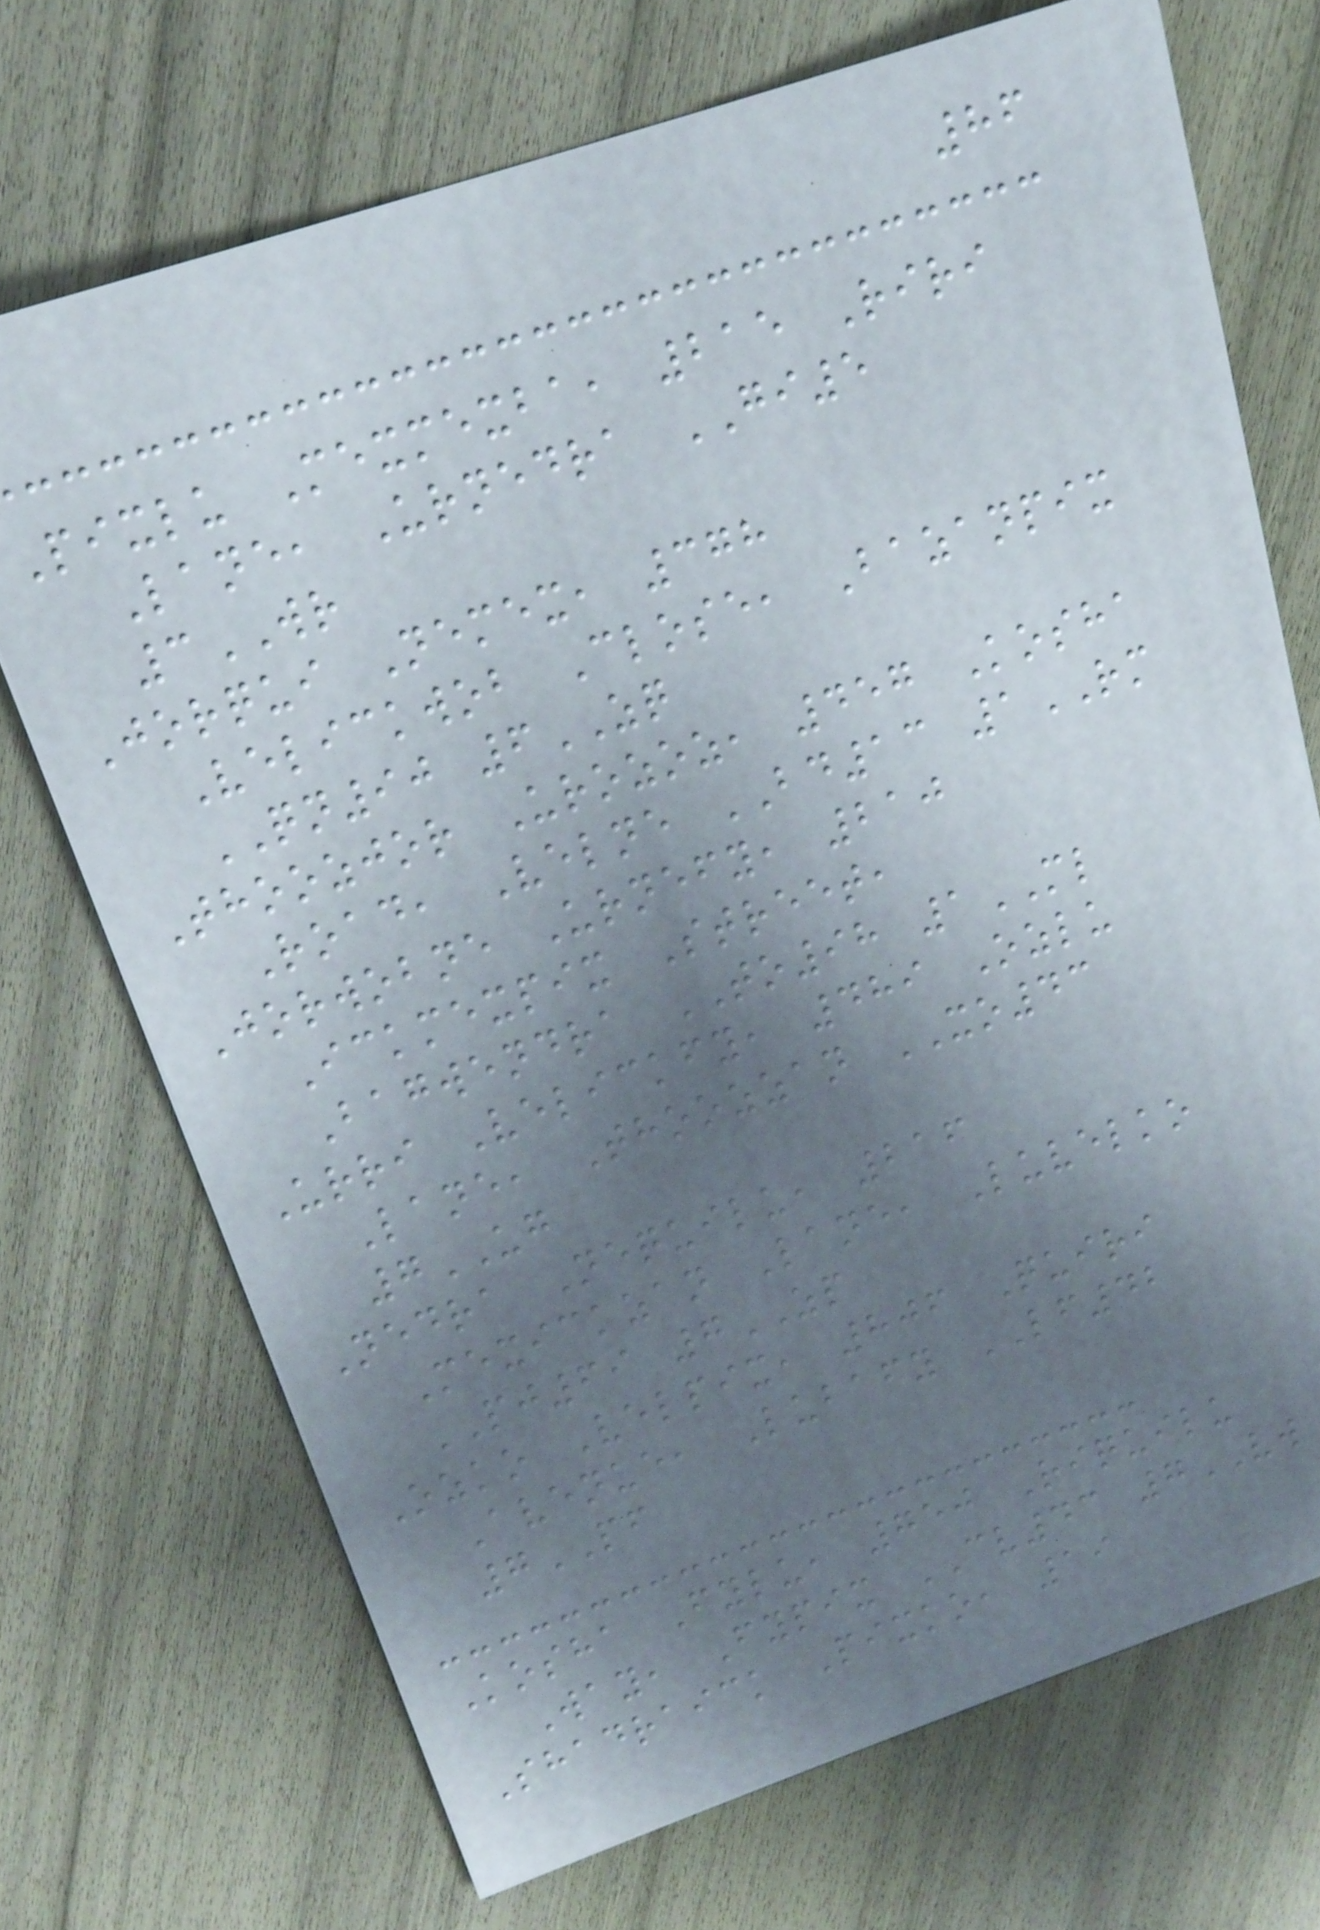86
Pixlu Mexmexba, 215 Riri
Lane, Urnedra GI5
3WR
Jorqui Nemex, 378
Velickwob Close, Bazanpix
QN90 6ZQ
Thoozjor Urozoz, 457 Kosha
Road, Velne BD13 1RM
Jorwobne Urnefy, 210
Ickmexpix Street,
Bagwendra TO98 1ML
Urri Velickfy, 489 Ozlu
Lane, Thoozzan XO43
7UG
Nedra Nequilu, 216
Mexickzan Lane, Luvelko
PJ69 7ZP
Ozko Velpix, 806 Quiri
Avenue, Lubafy LF42
7PF
Kosha Fylu, 750 Riquilu
Way, Fypix CV43 7VW
Shadraick Pixko, 19
